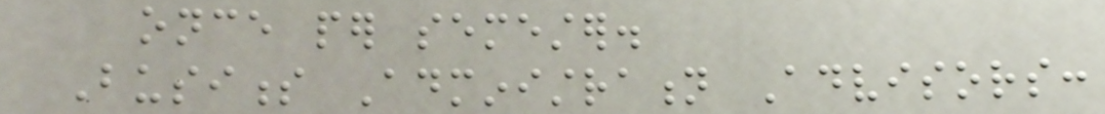once per semester.
Business Administration Advisors:
